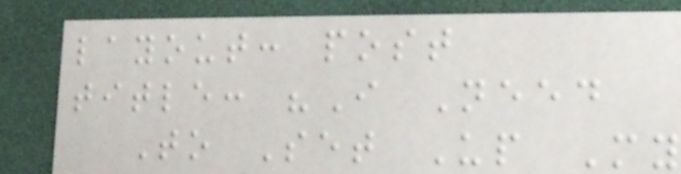layout: post
title: "I Need
To Set Up My
